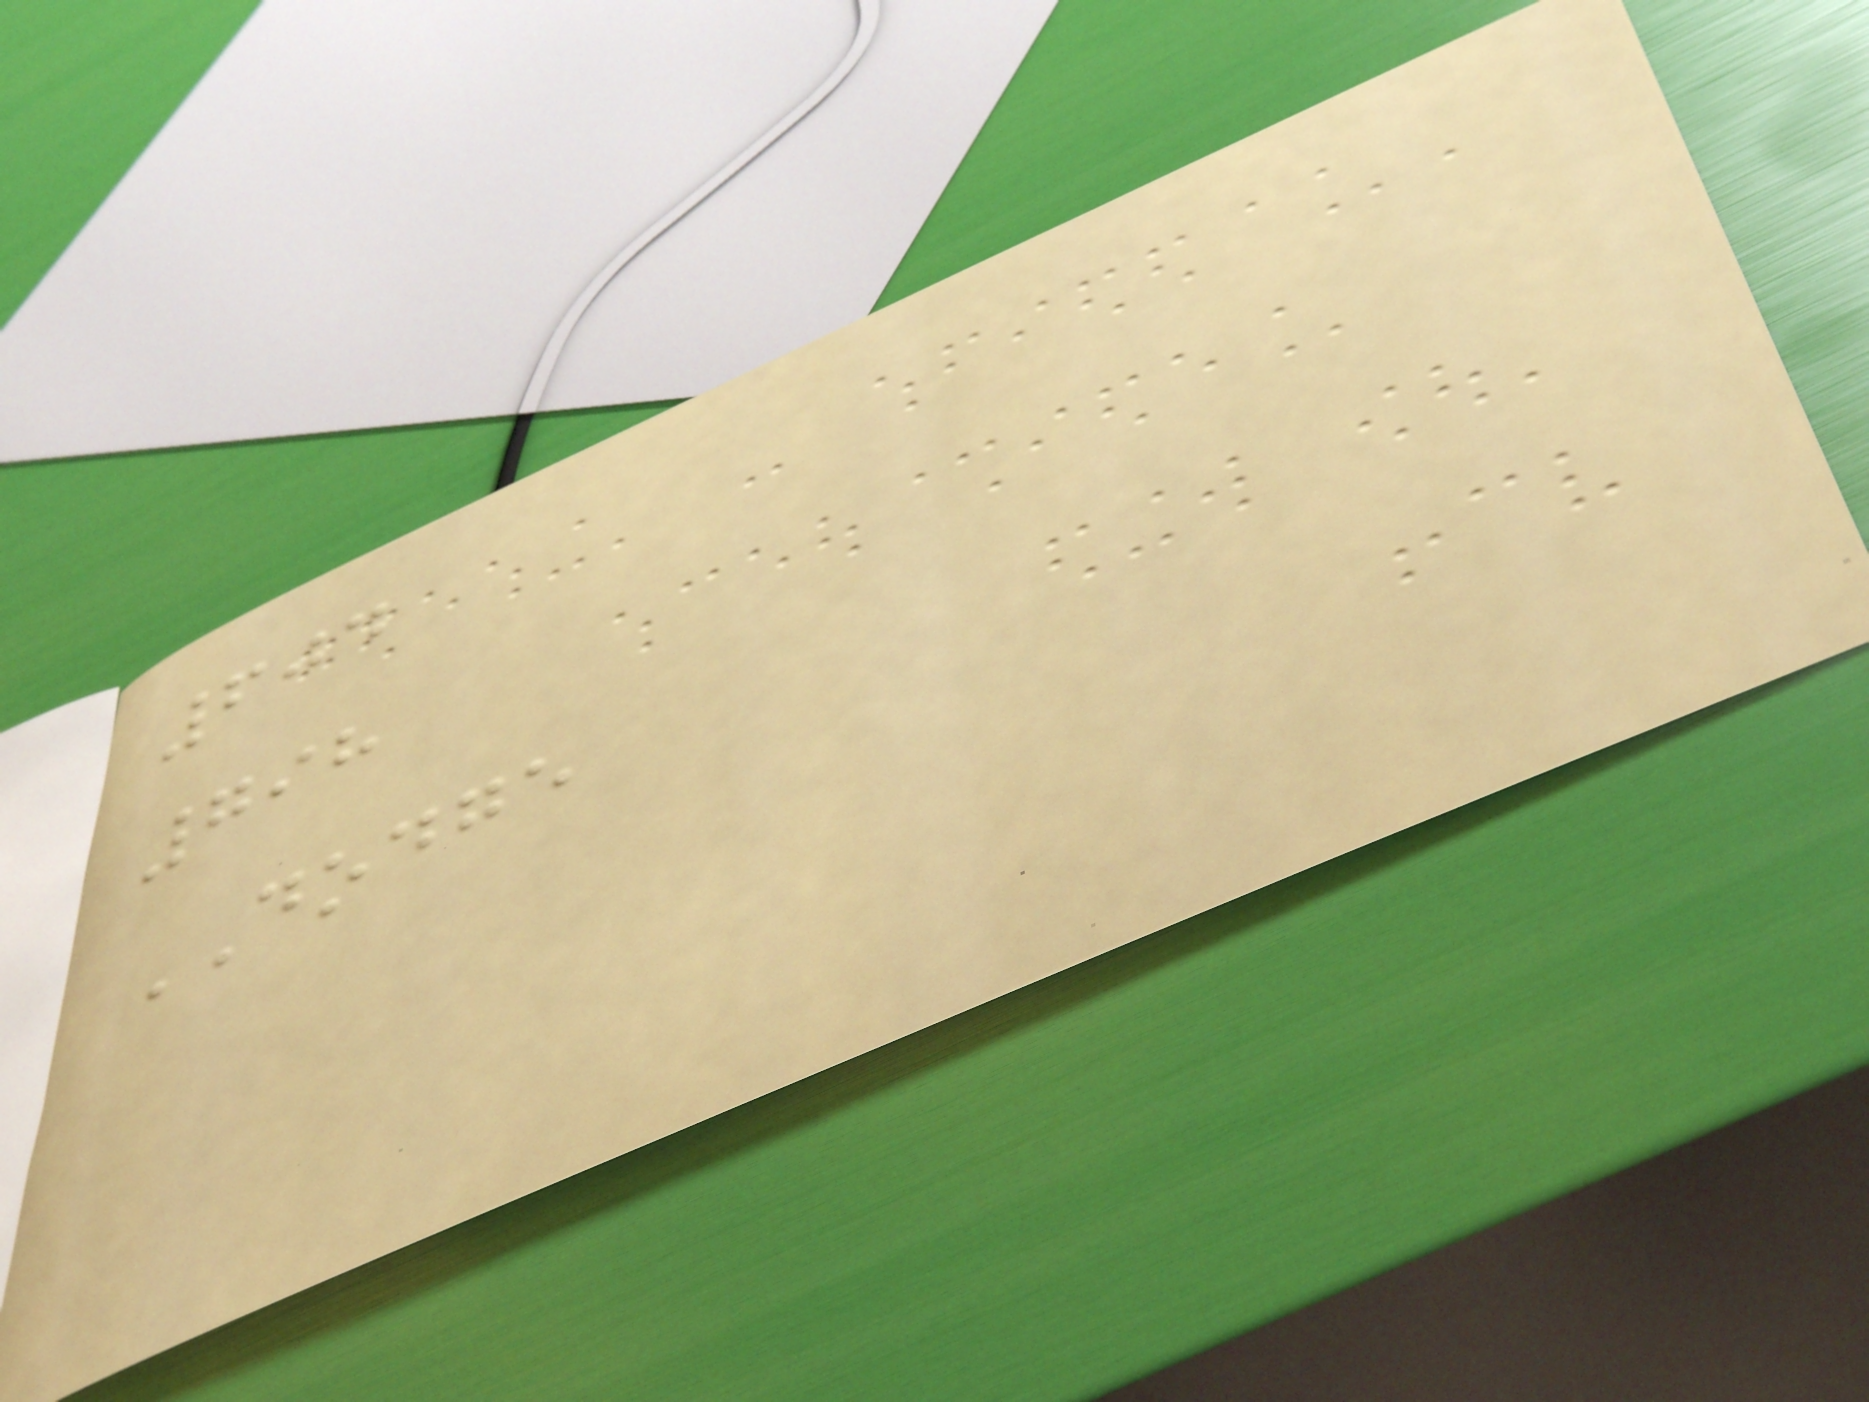604
798
DODGE
